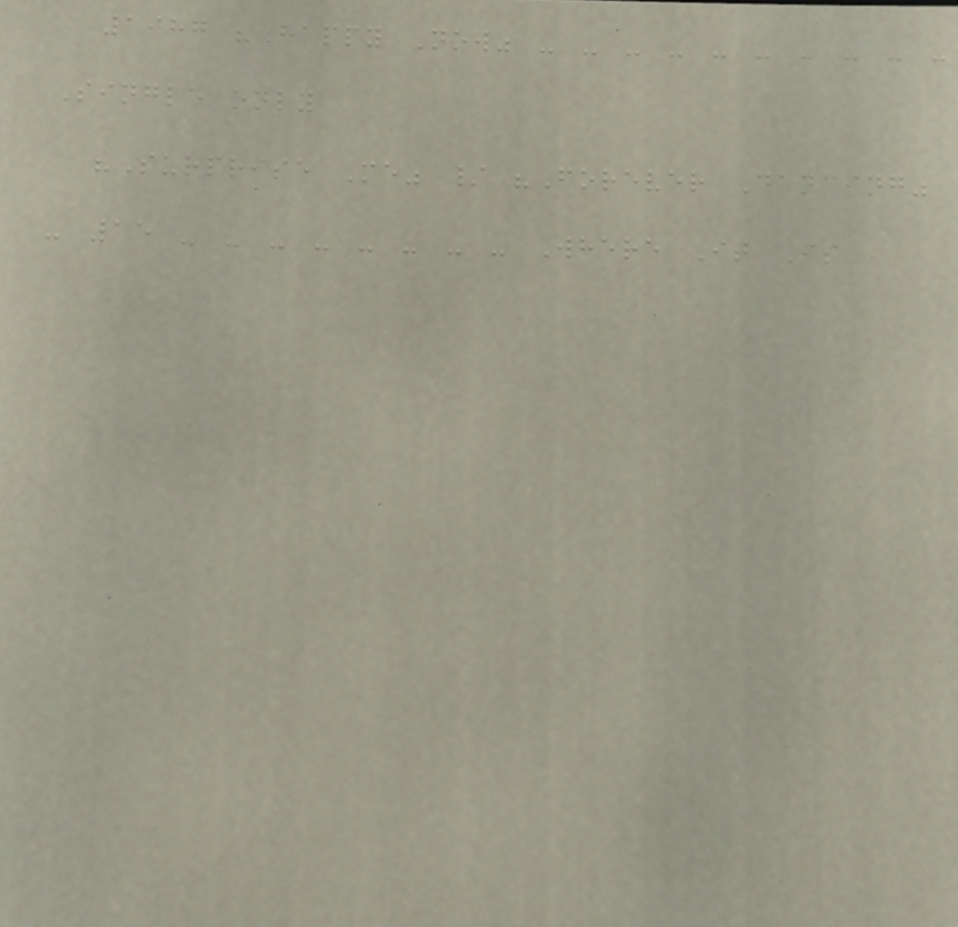1987 "Happy Now" - - - - - - - - - -
Single only
"Surprise Me" / "Forever Dancing"
- 15 - - - - - - - - Where It Is
